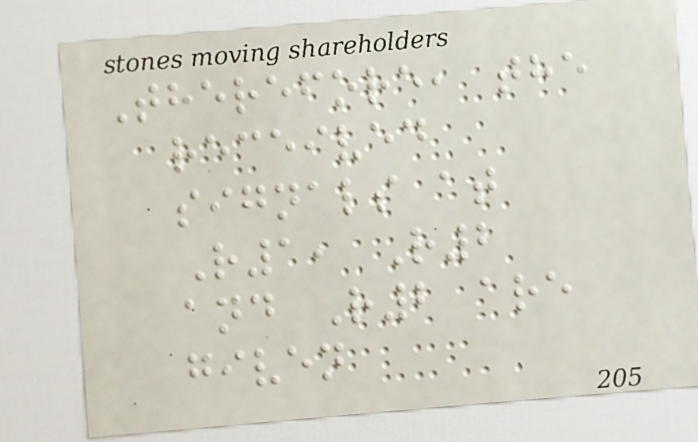Therefore, the
received
signals at
R1, R2
and R2 are
given
